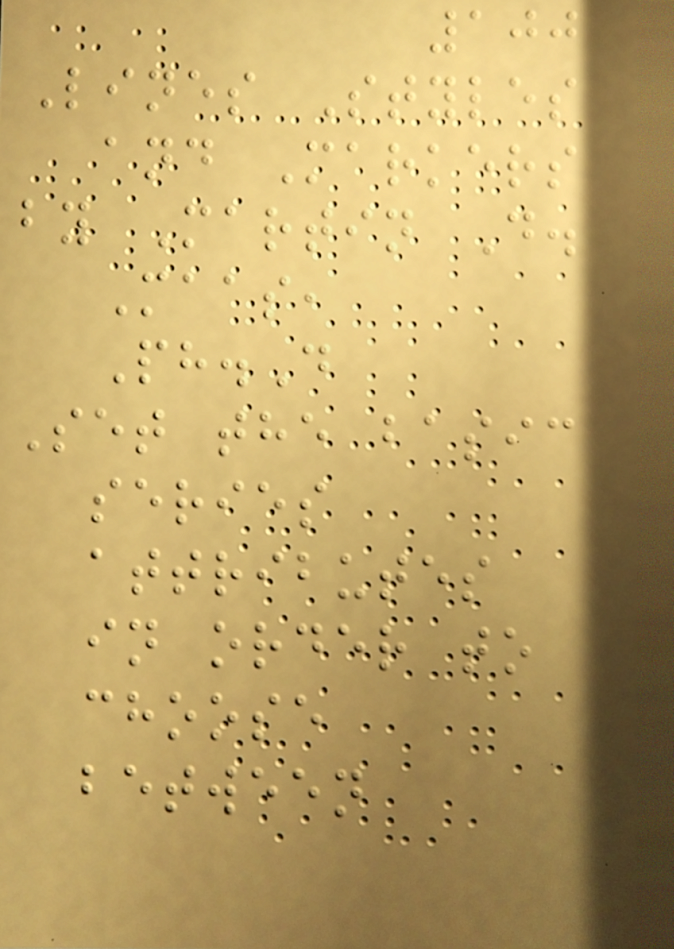100
Lines Styles
and Markers
by Martin D.
Maas,
Ph.D
Set the basic
series
attributes
in order to
choose
between
